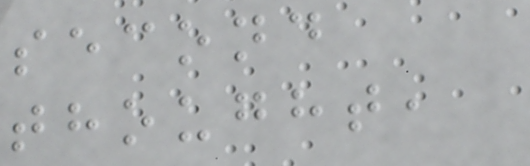second
thought,
